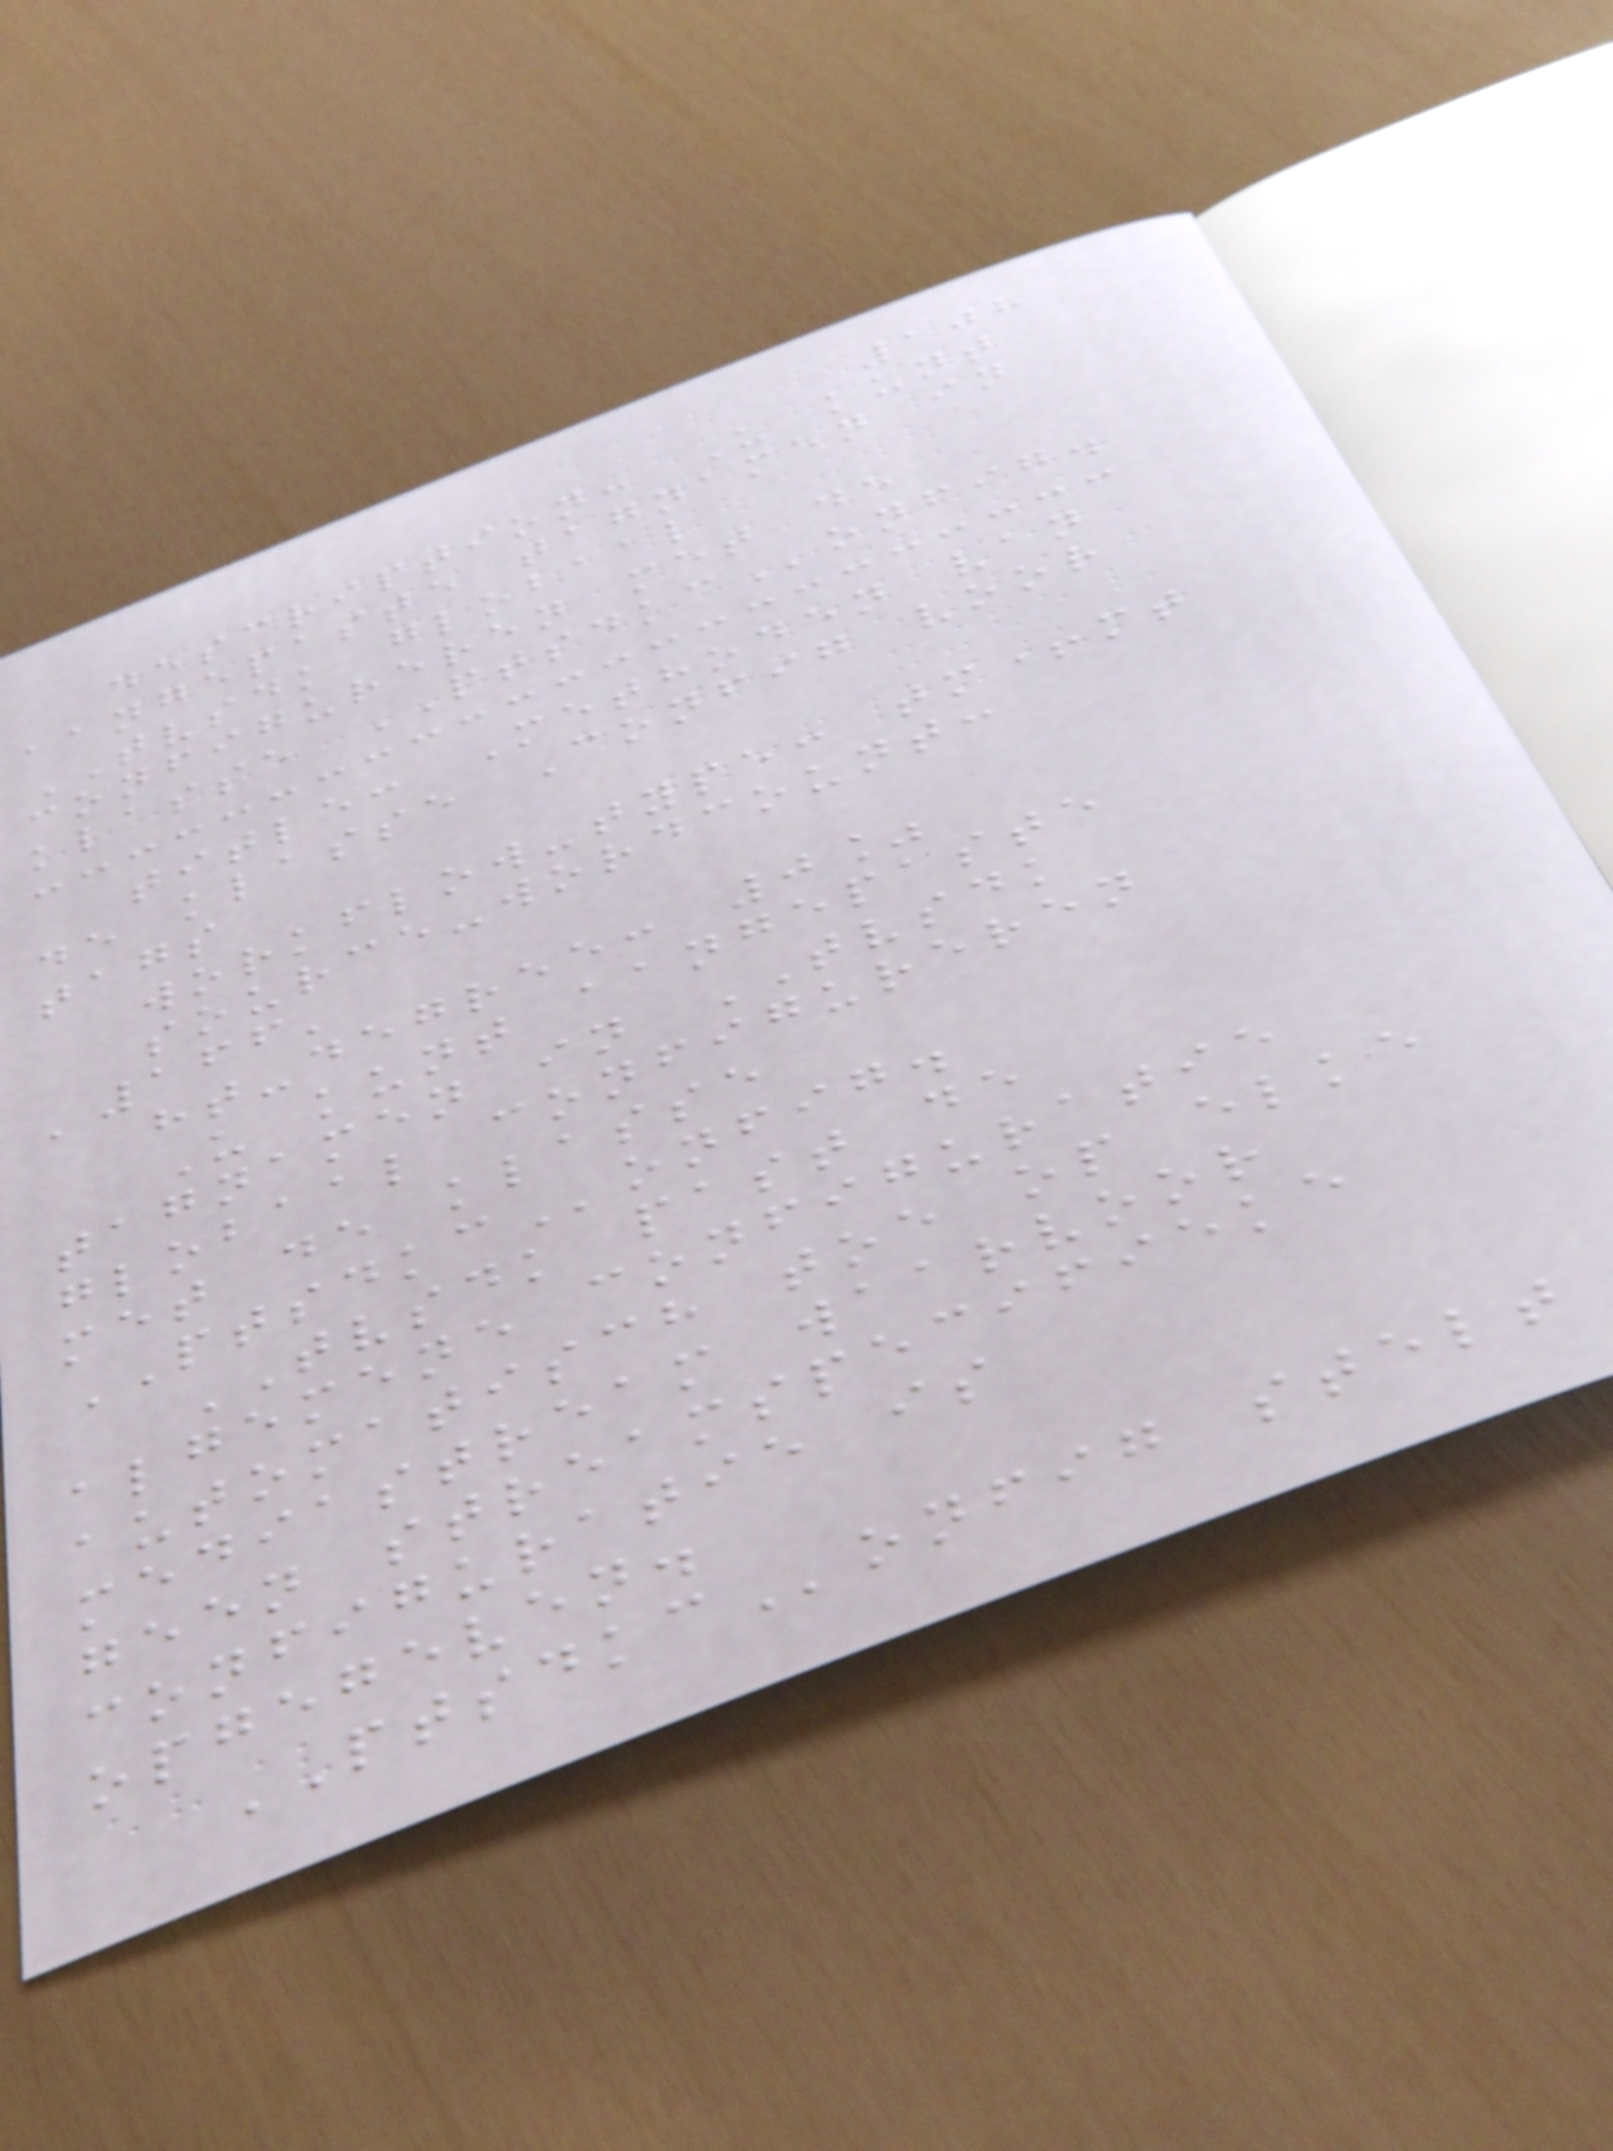108
description: U kunt
aangepaste tagnamen in
TVSDK globaal
configureren met de
klasse PTSDKConfig.
title: Methoden van
de klasse Config voor
tags
workflow-type: tm+mt
source-wordcount:
'166'
ht-degree: 0%
U kunt aangepaste
tagnamen in TVSDK
globaal configureren
met de klasse
PTSDKConfig.
TVSDK past de
algemene configuratie
automatisch toe op elke
mediastream waarvoor
geen streamspecifieke
configuratie is
opgegeven.
PTSDKConfig stelt
